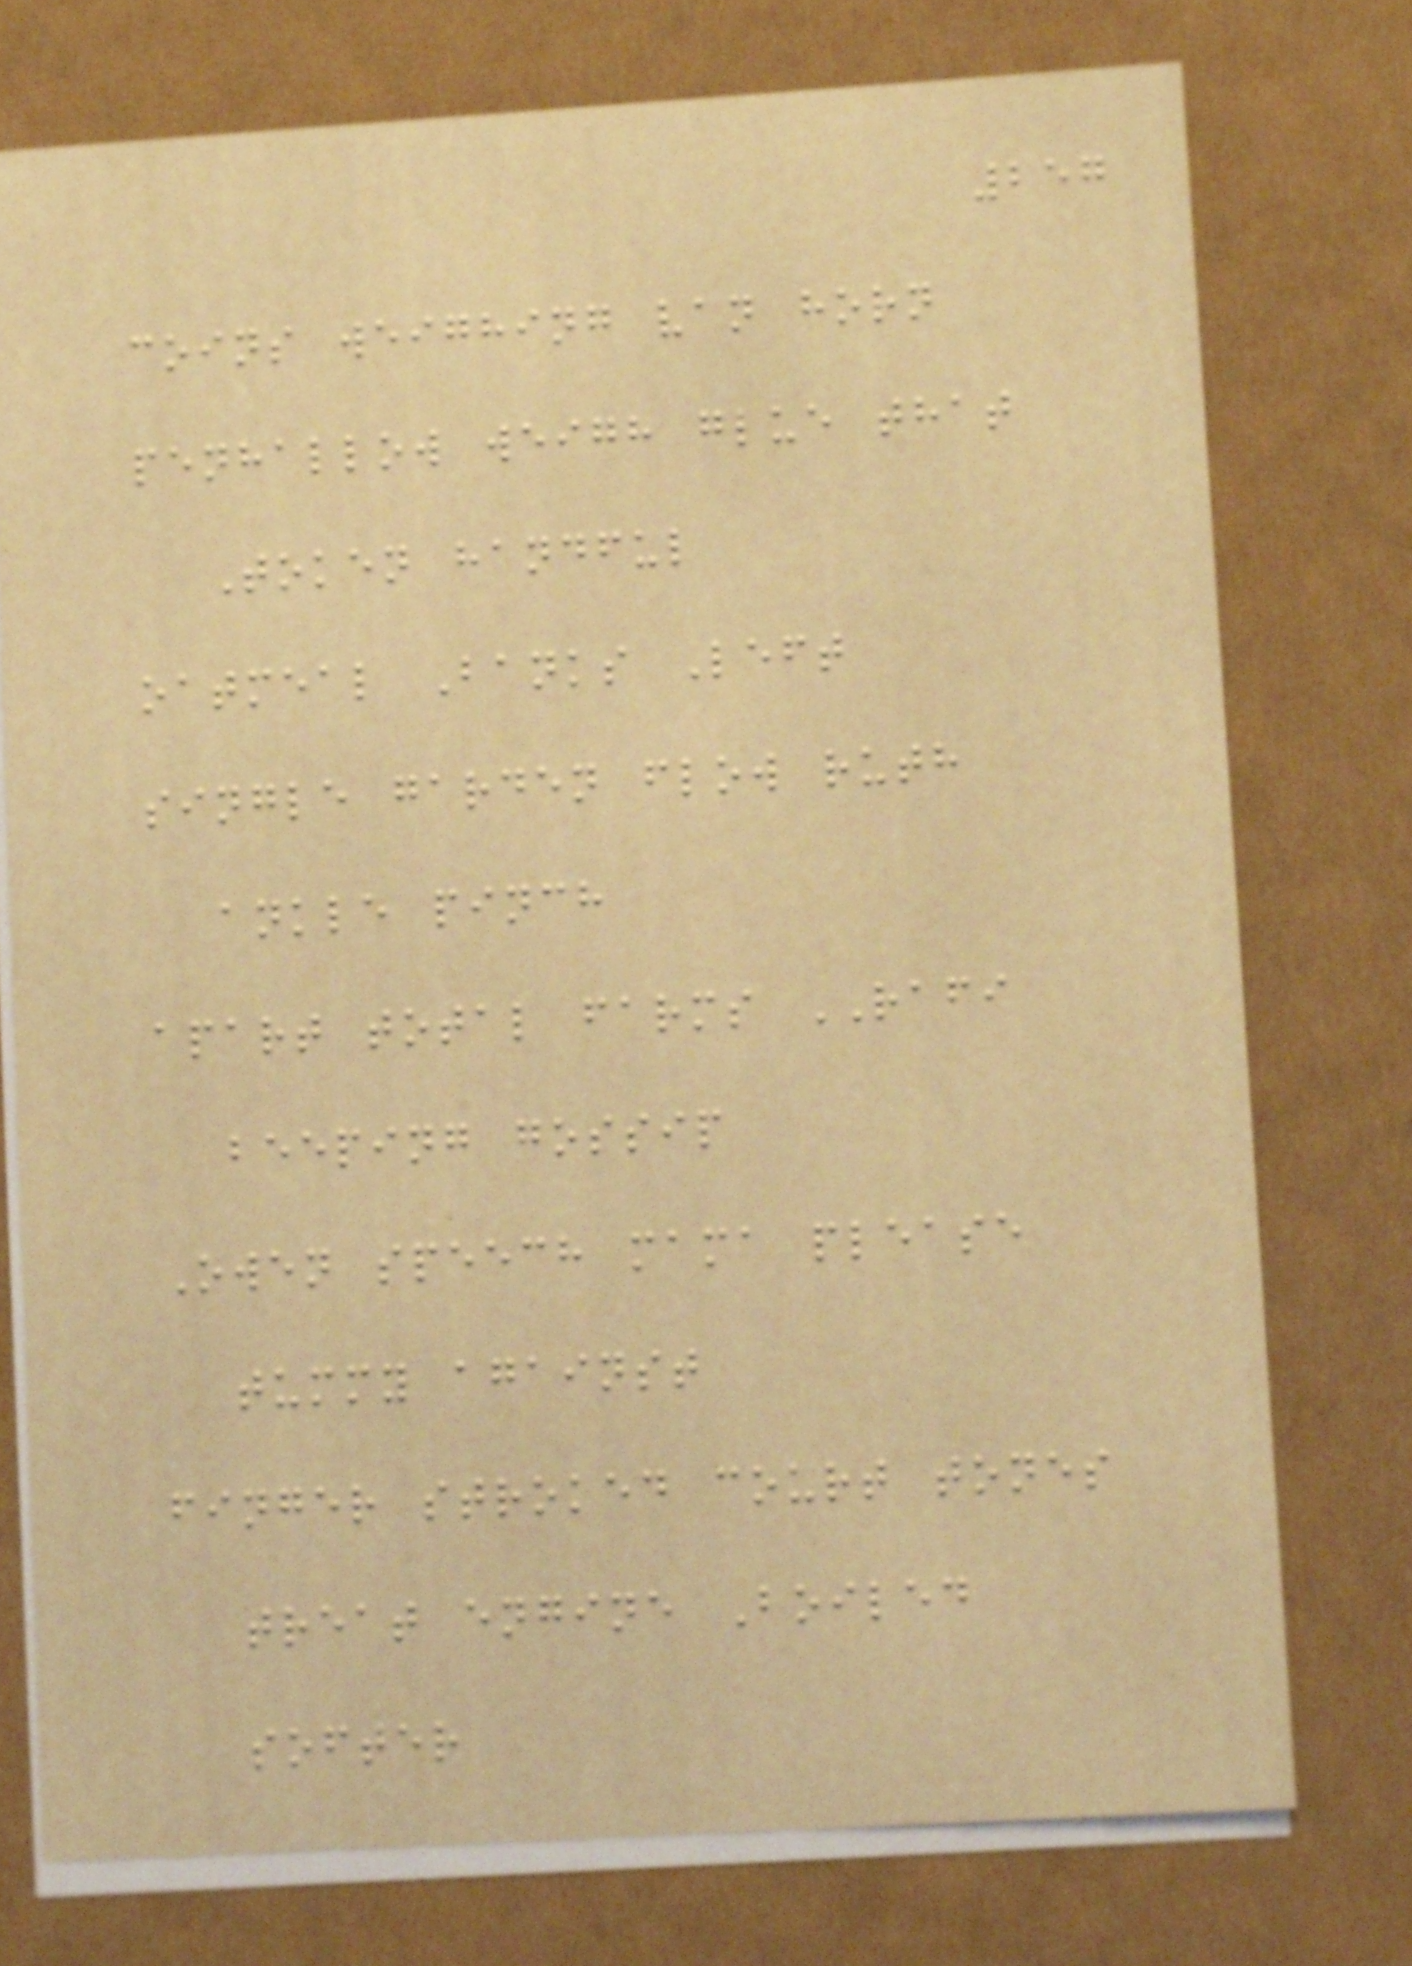257
coins weighing van horn
penhallow weigh glue that
Token handful
oatmeal Banks Left
single garden flow ruth
ankle pinch
apart total farms RAFI
beeping gossip
Owen speech mama please
tummy against
finger stroked court tones
treat engine Boiled
softer
